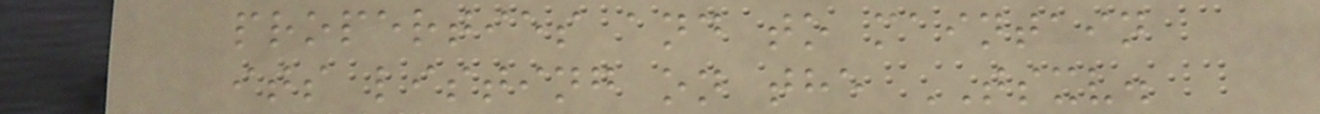properties and to maintain
its listing on the TSXV.
